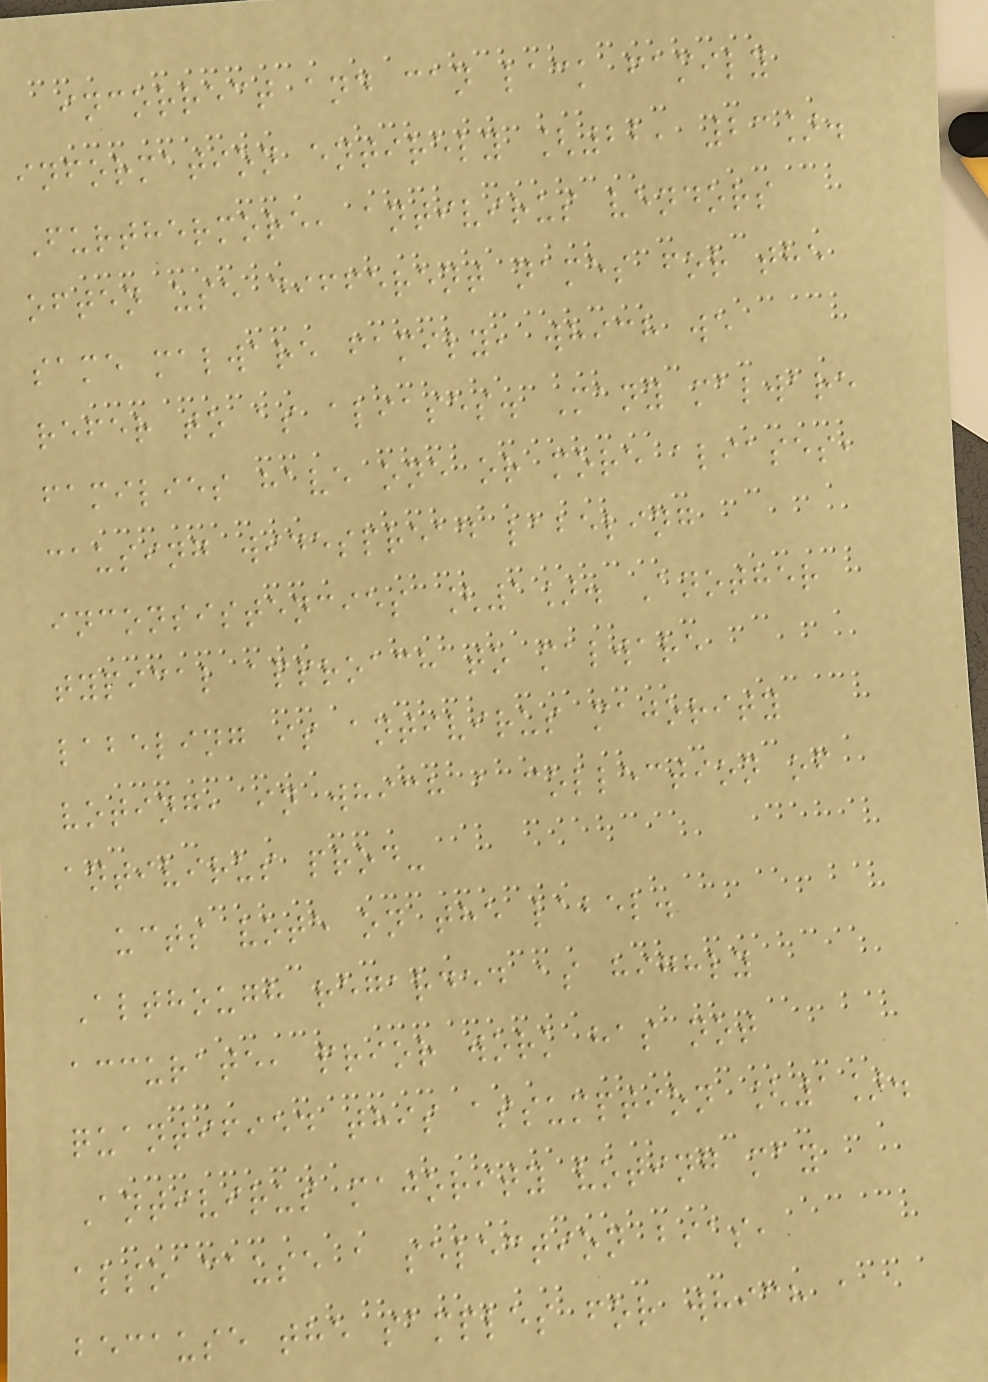incorrect and can lack family
information entirely [22, 23].
Furthermore, antivirus vendors
often use different names for the
same malware family, which we
refer to as aliases. Many malware
families have one or more aliases,
causing widespread labeling
inconsistencies [1]. Another
typical approach to malware
labeling is antivirus majority
voting, in which a collection of
antivirus prod-
ucts vote on the label.
Although regarded as highly
accurate, prior work has not
quantified this assumption [1].
Antivirus majority voting may
also cause a selection bias,
because the samples for which a
